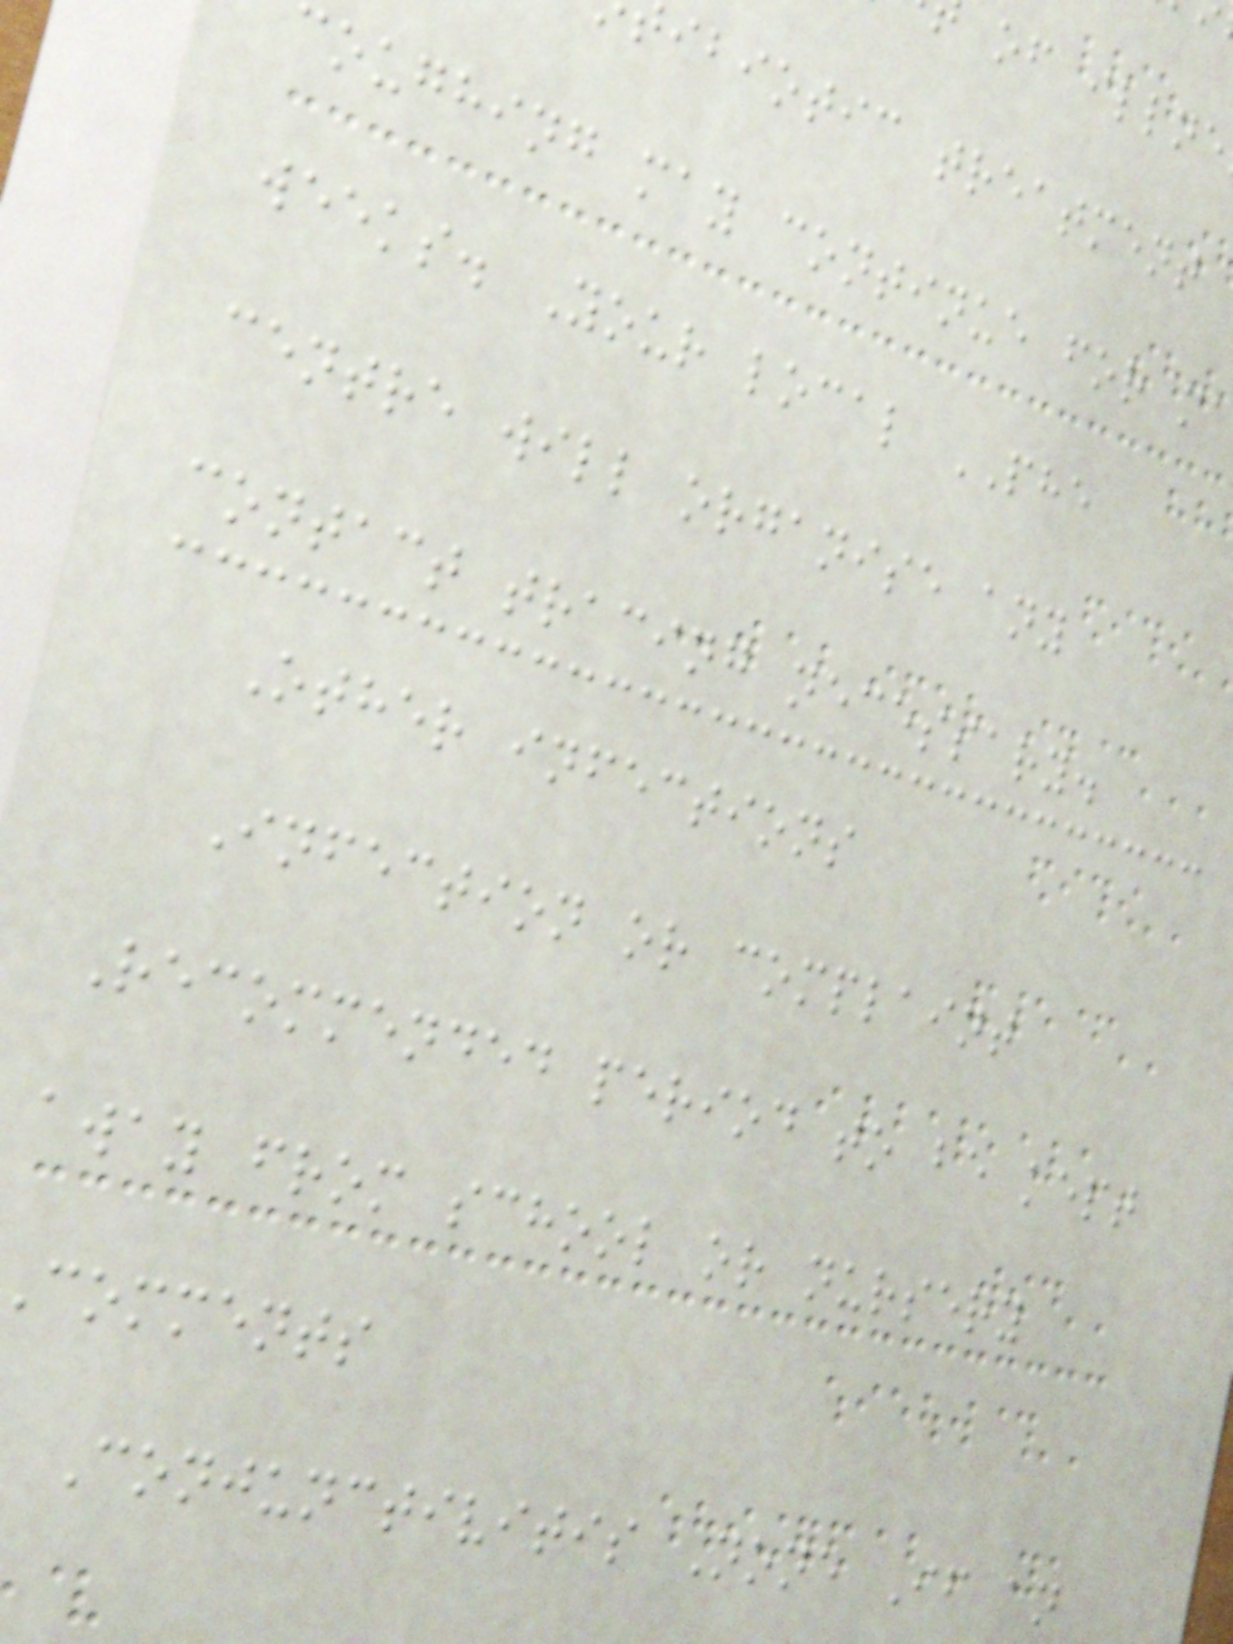of illne
ibiotic treatment
coughing may continue for m
weeks. Your local PHE
centre will organise any
contact tracing necessary.
Other infections
Infection or complaint
Recommended period to be kept
away from school or nursery
comments
Conjunctivitis None If an
